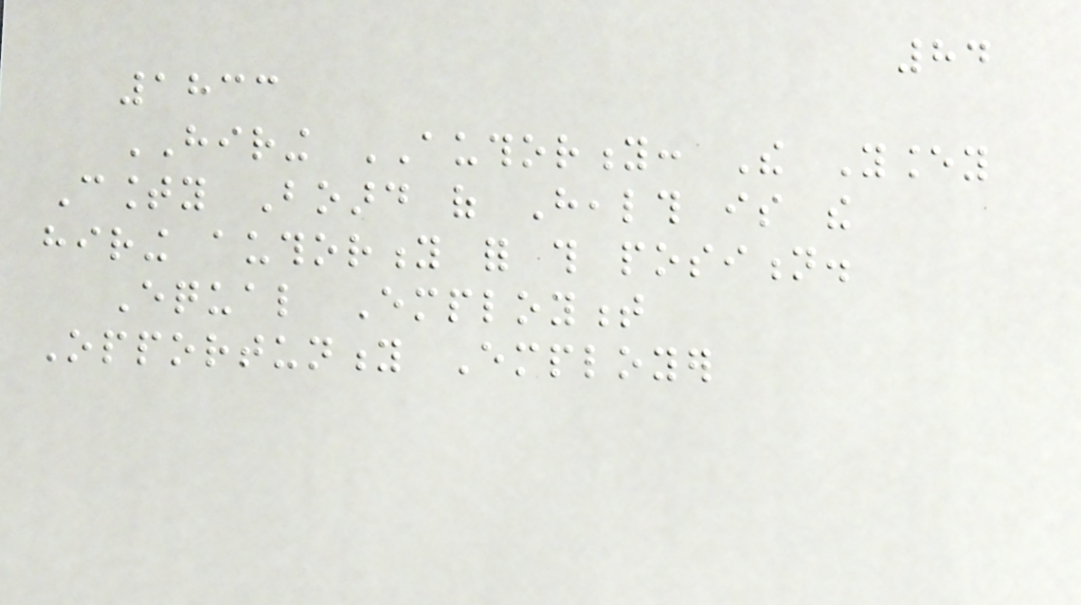84
1833
HIRING AUTHORITY: The Yancey
County Board of Health is the
hiring authority for this position.
Equal Employment
Opportunity Employer
